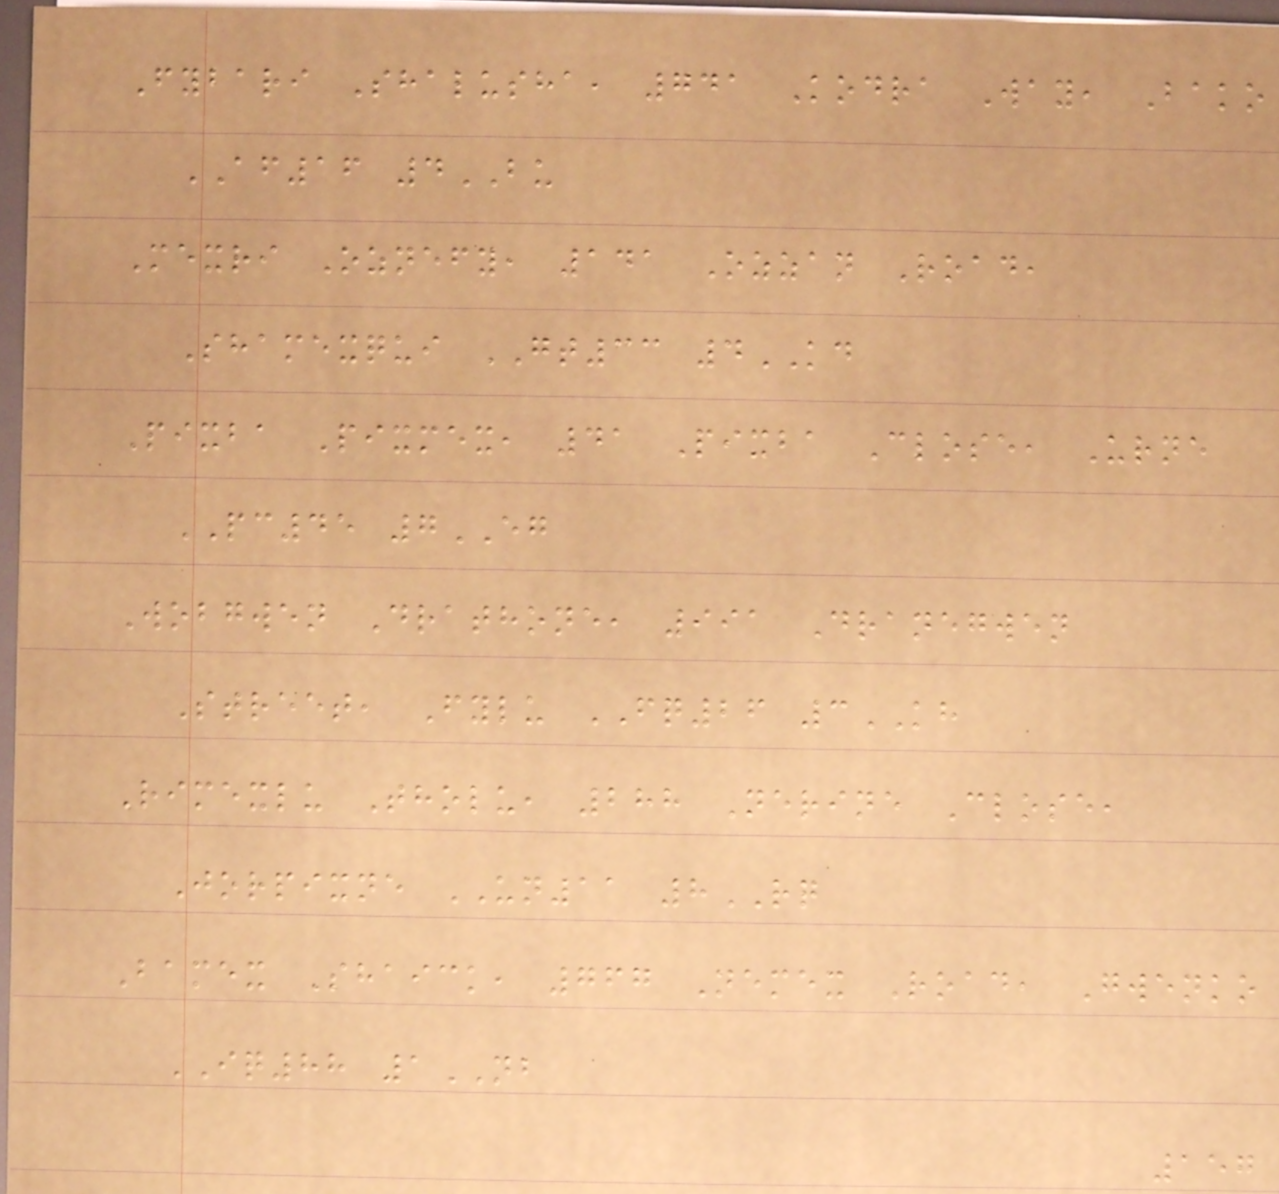Fybari Shalusha, 741 Kodra Way, Bako
AF16 4BU
Mexri Oznefy, 141 Ozzan Road,
Shamexqui GT33 4KD
Pixba Pixmex, 41 Pixba Close, Urne
PC45 7EG
Wobgwen Drathone, 991 Dranegwen
Street, Fylu FQ26 3KH
Rimexlu Tholu, 288 Nerine Close,
Jorpixne UN11 8RQ
Bamex Shaick, 767 Nemex Road, Gwenko
IQ88 1NB
157
